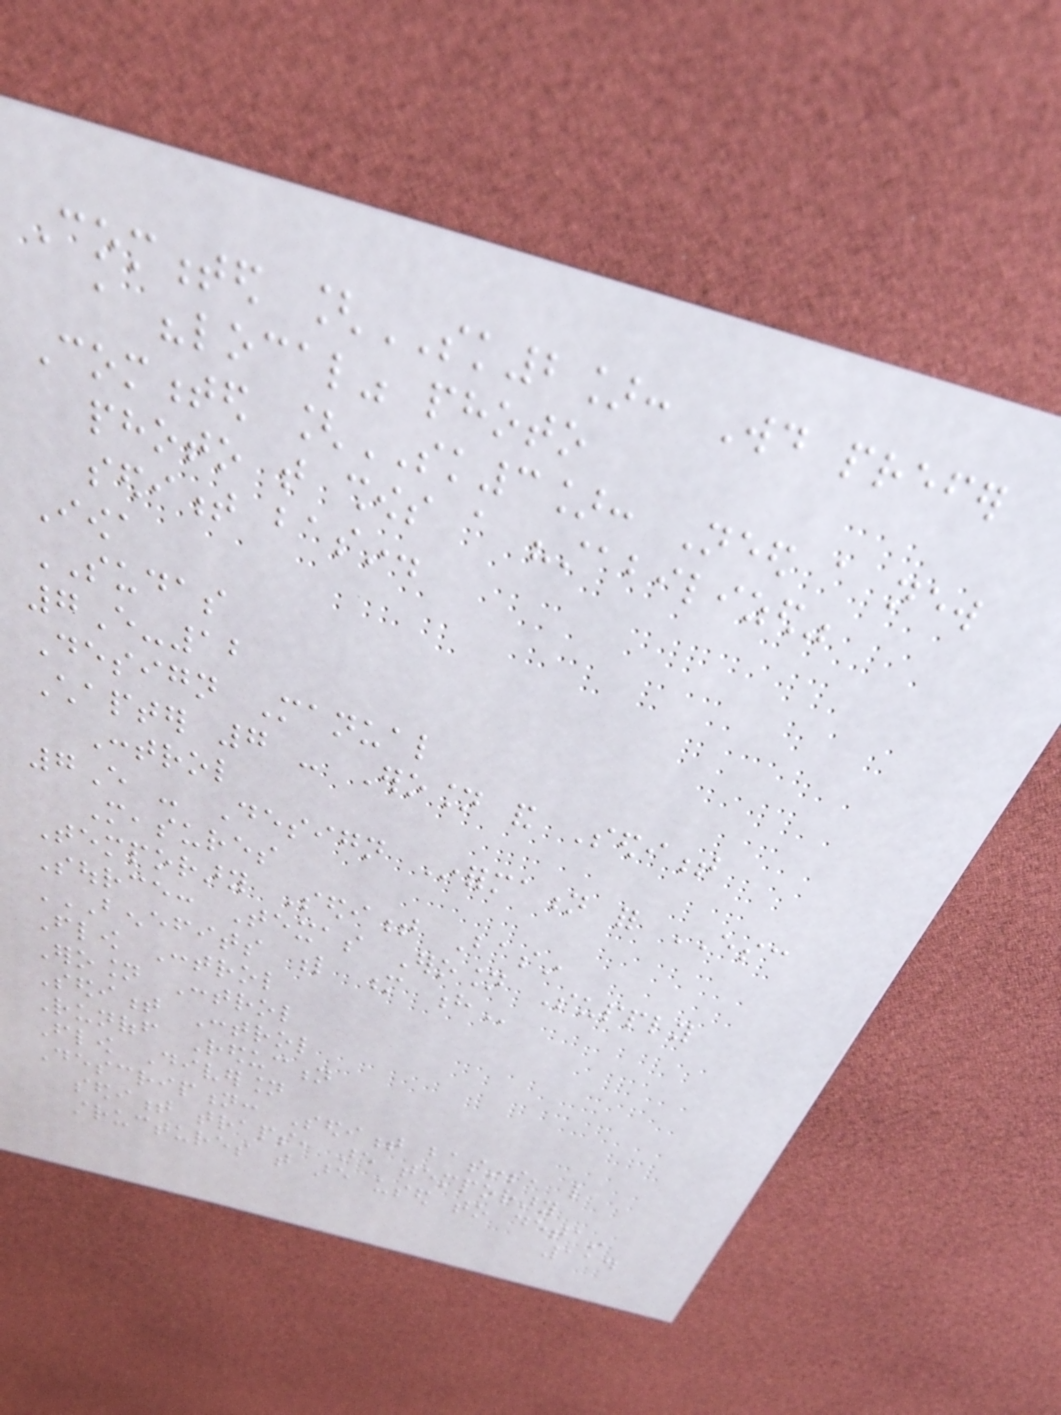Commented [SK2]: Would prefer
a "local" photo
Commented [SK3]: Need a new
photo that shows a "stabilized"
sediment basin.
Iowa
SUDAS
7E-12
Design Manual
Chapter 7 - Erosion and Sediment
Control
7E - Design Information for ESC
Measures
Temporary Sediment Basin
Source: Texas Erosion Supply
BENEFITS L M H
Flow Control
Erosion Control
Sediment Control
Runoff Reduction
Flow Diversion
Description: Sediment basins, like
sediment traps, are temporary
structures that are used to detain
114
